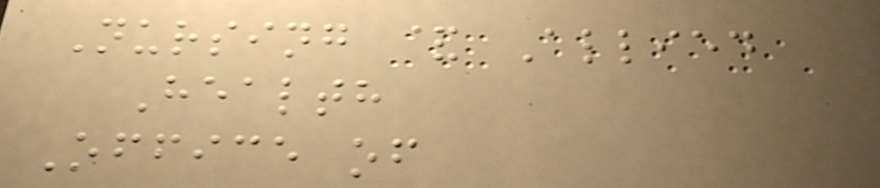Nursing & Allied
Health
Office of
